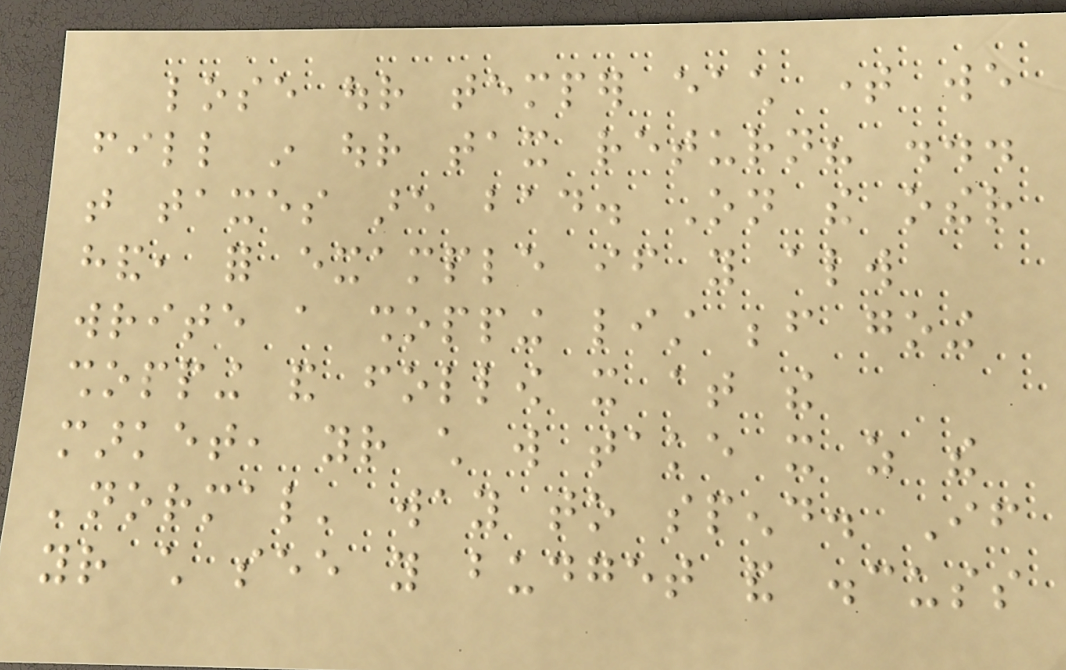lose our temper each time we
fill in our tax return? ...
that taxes are bad. On the other
hand, for example if you always
write a shopping list before going
shopping and follow it at the
market, your child will take it as the
'normal' way to spend. If
your child see you budget and discuss
